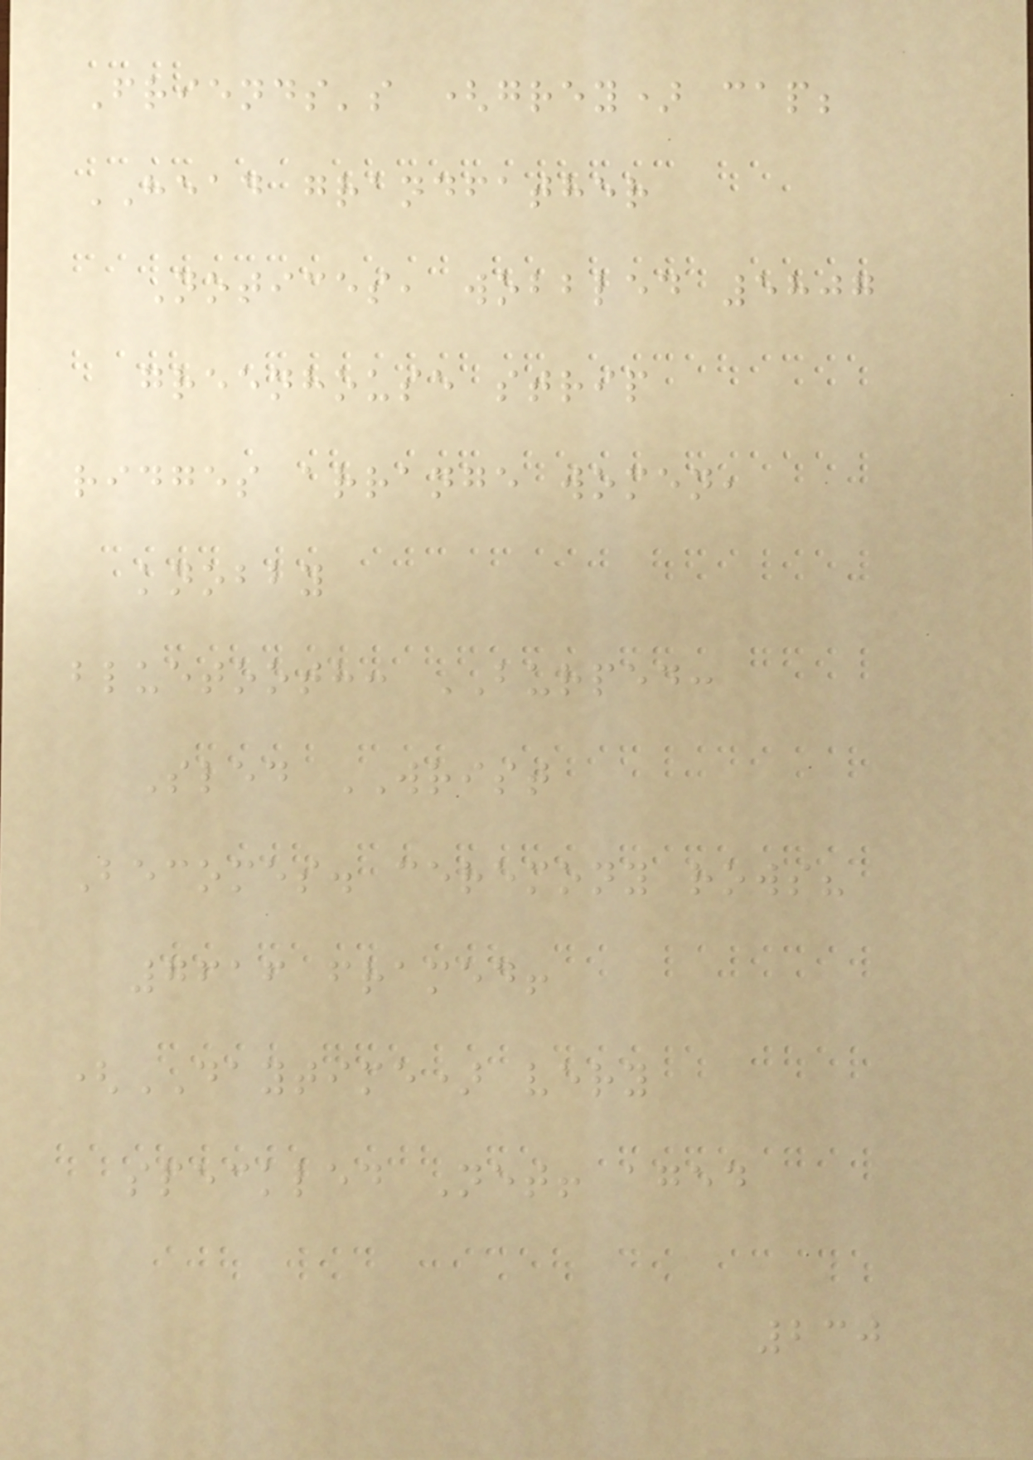Friends's (grey) cap;
HEAD grandfather
Notices, wobbled 5807
greenhouse strip
ridges arrange women,
knobby
bluetooth: BURPED:
Sled WRIST
Becomes. ceremony rows?
7616 framed!
(DAYTIME) very
speckled Net! aged
230
